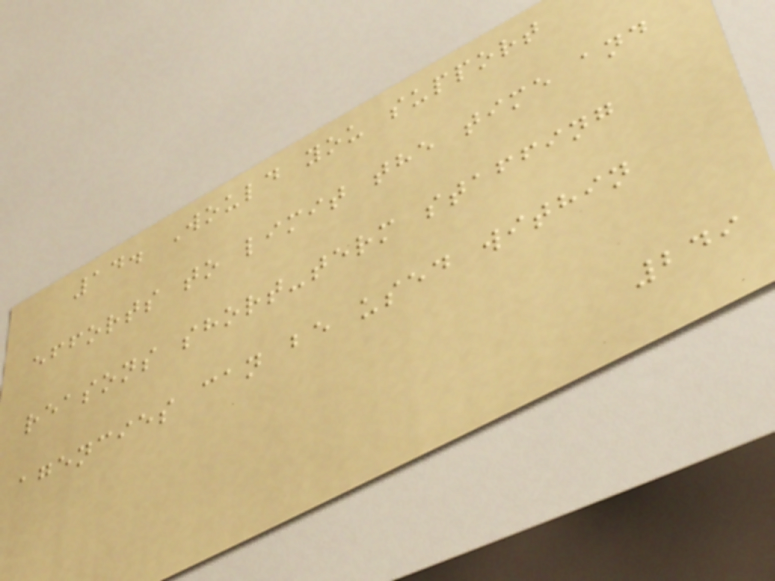14. Would you support
efforts to limit the time and
reasons short-term staffing
agencies can be used within
249
